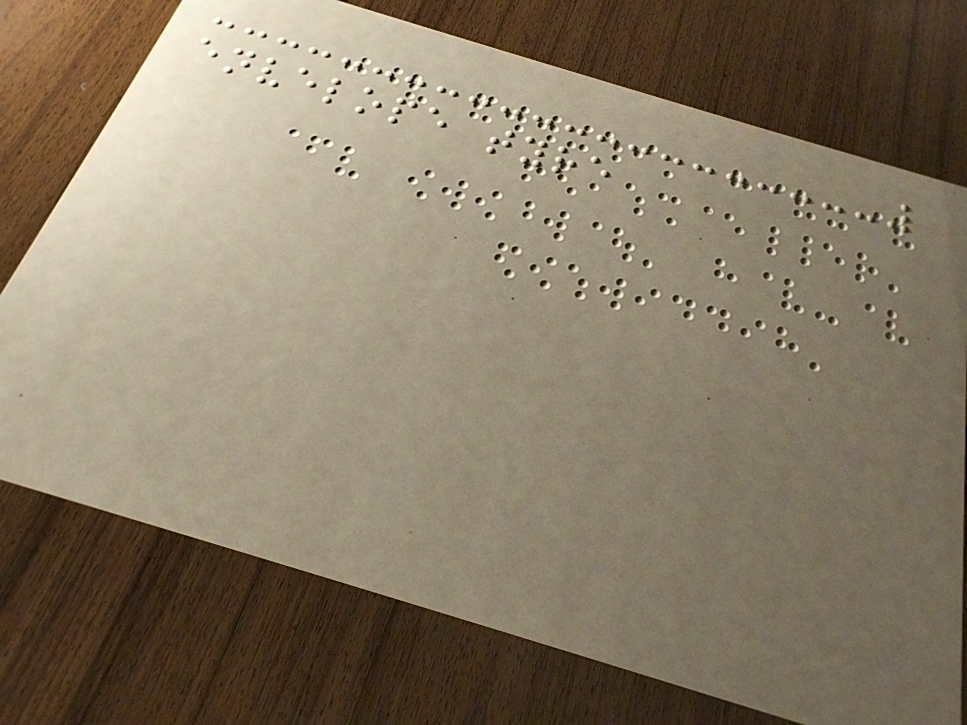envelope tyre
